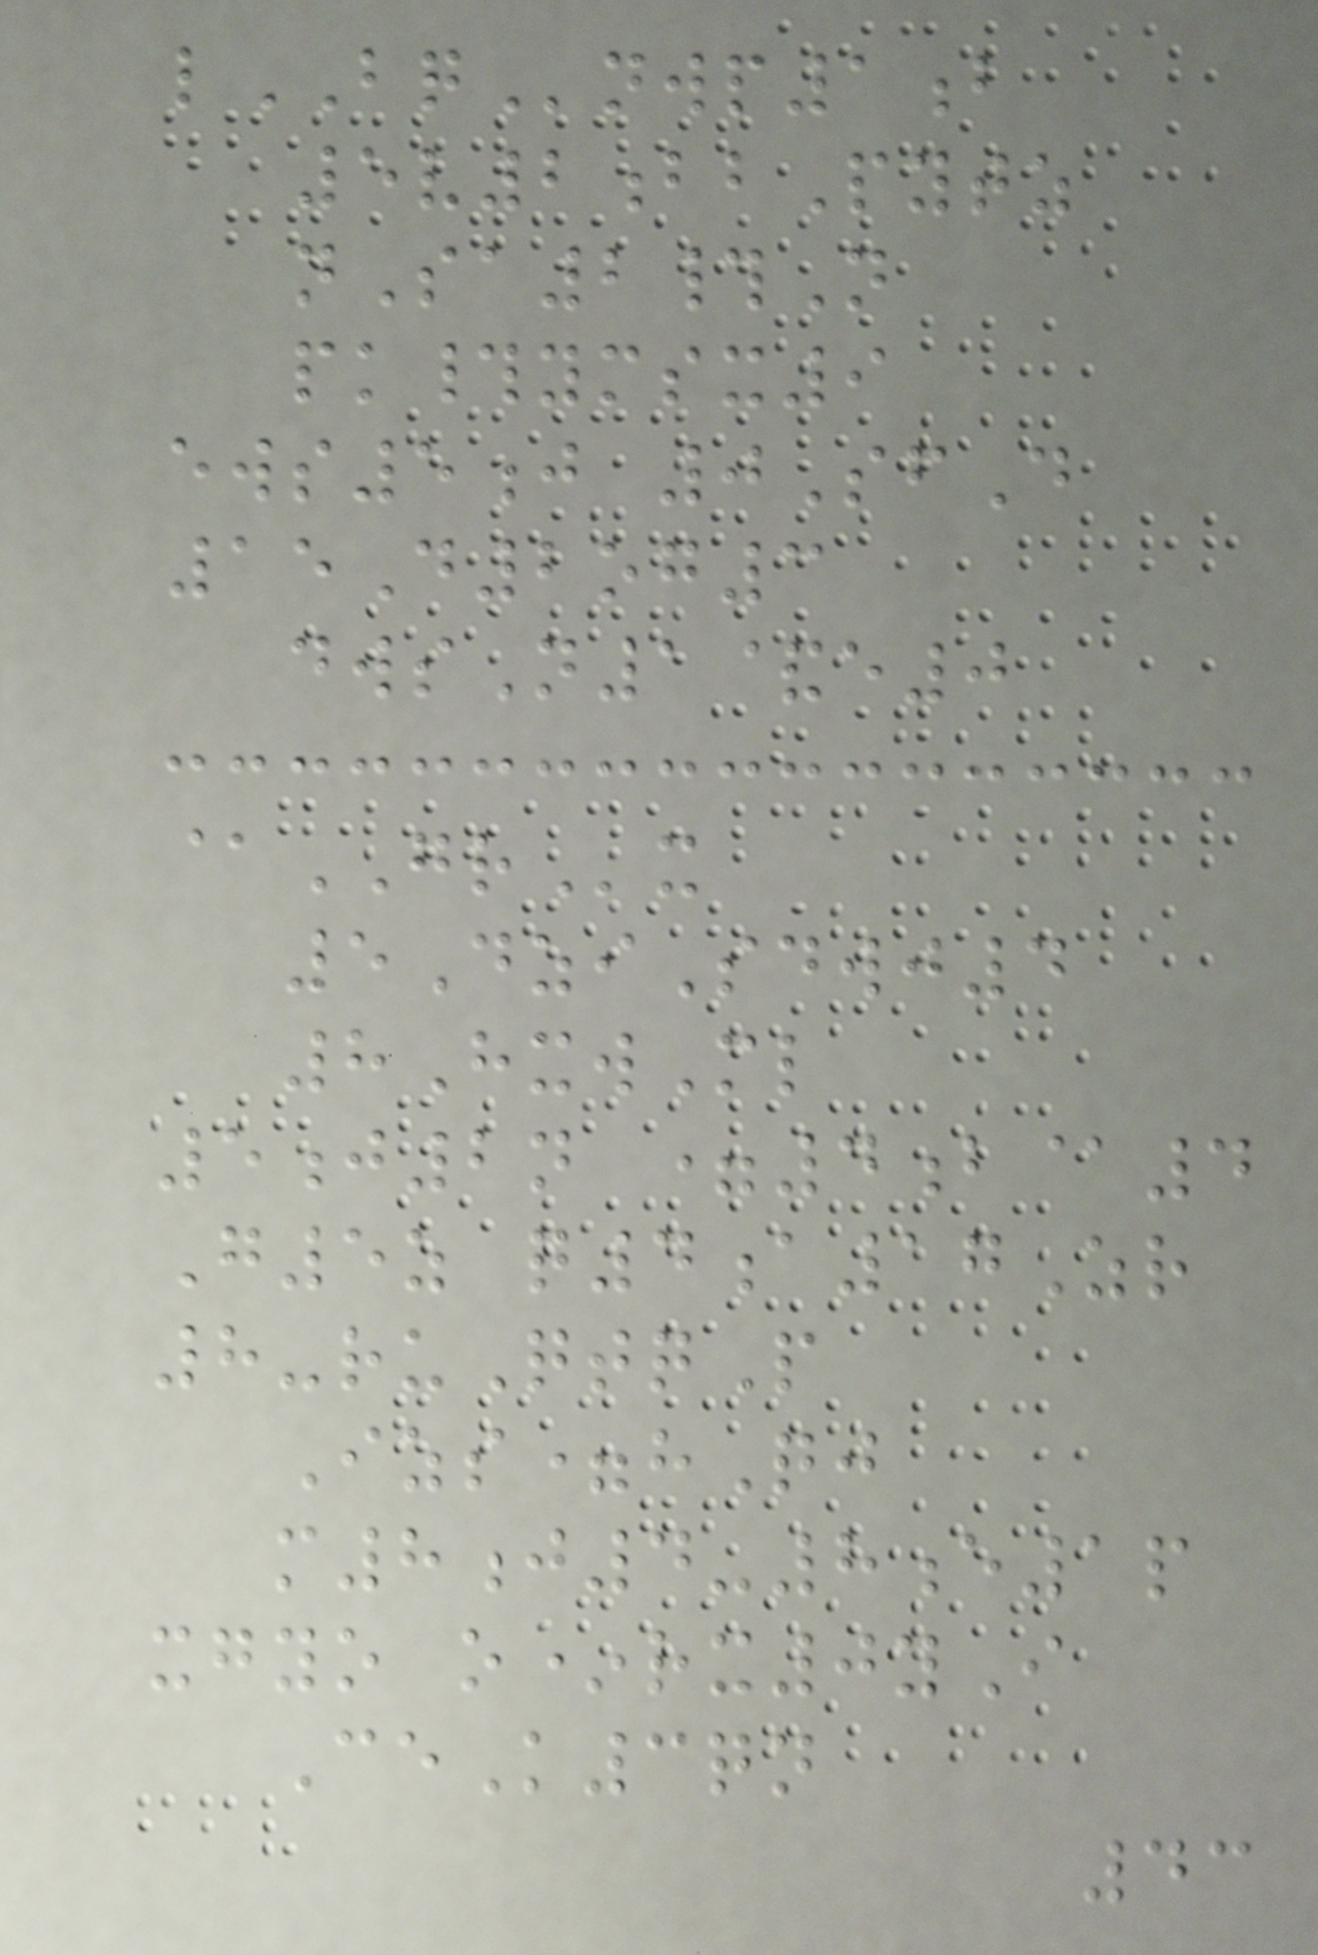lBQnwp1b
5v2bbPytz
nSa2#N
pk#ymsx9
ews5j 0SfD
15D2og3
dwsN1&e0
@GRx
5DziSdwj4
8HxwMl
5j2n =4b@4
G5z q4a17Zr
8-ruQtqP
Izs=hQj
m8j4-8e1p
xgyo o*rx0yI
CeK3qn
43
